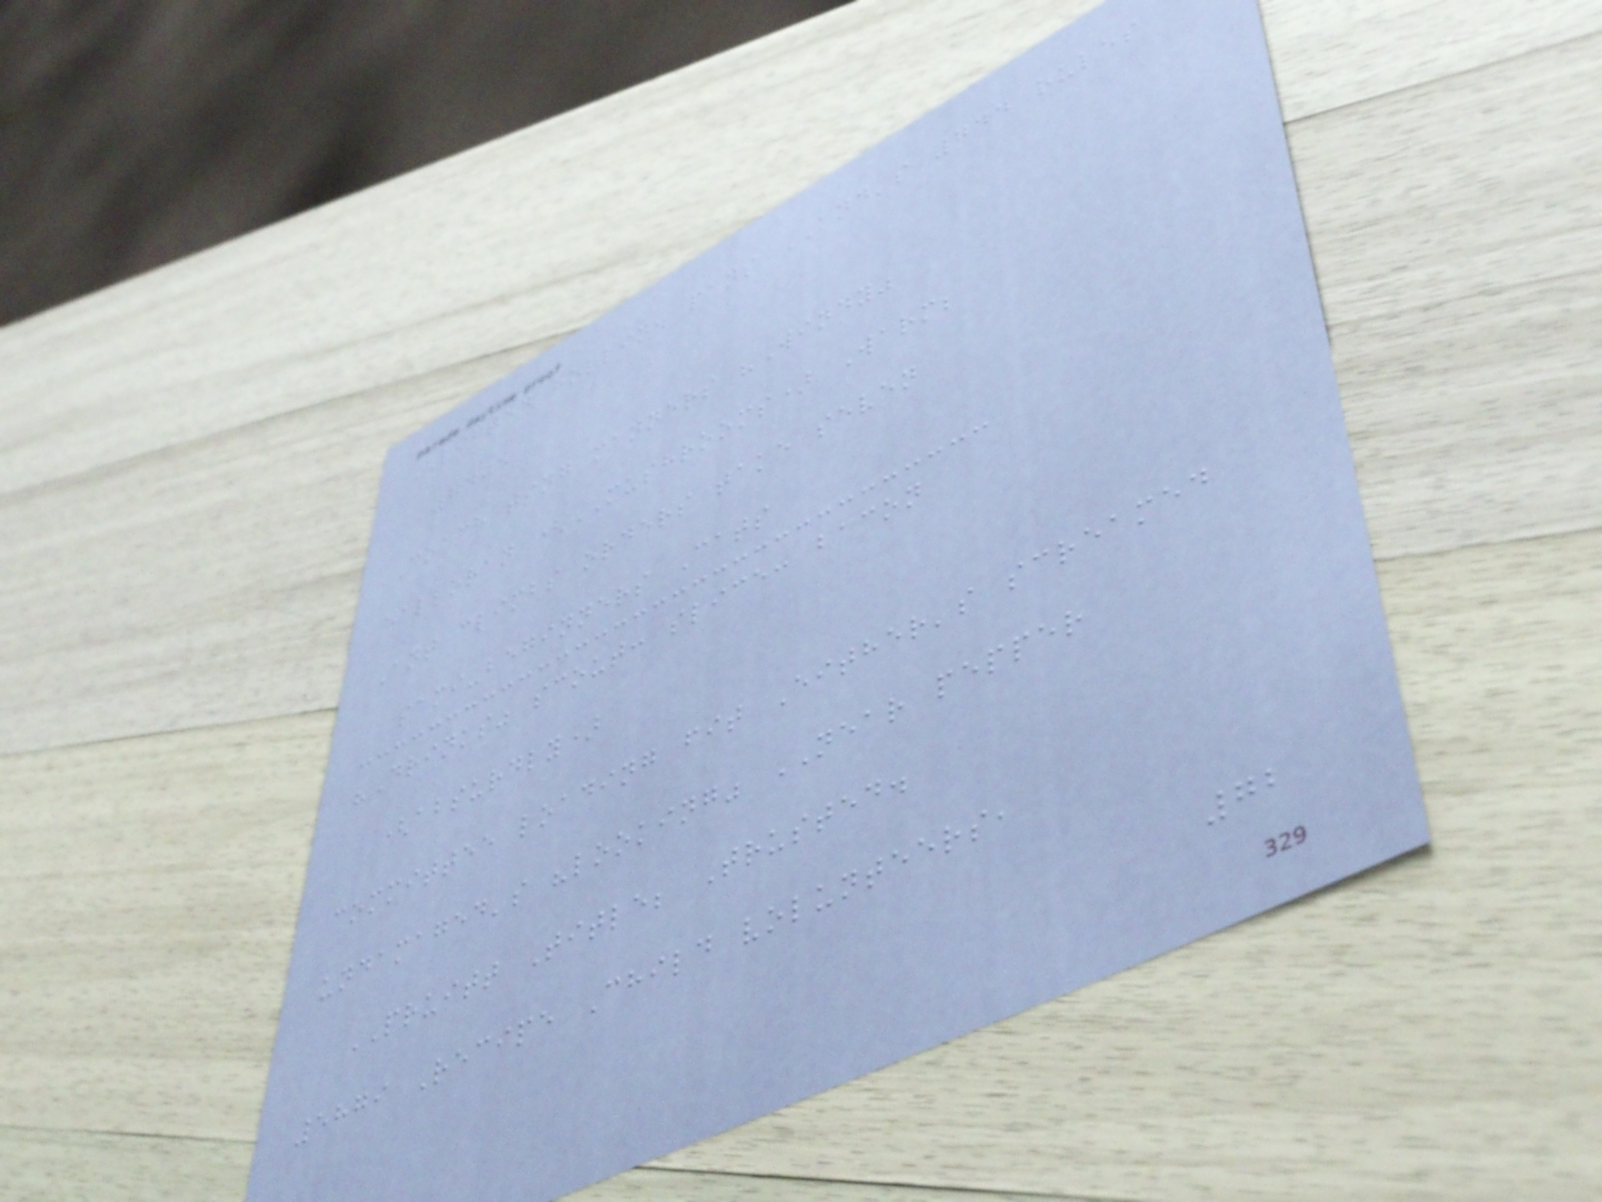LIFTED hollin. pans AND's 744 rules
7405
Coach ting manners "Windy"
halloran (MUSHROOMS) Warm;
Ant climbs orders take seven
sami-beginners Cats
"Drinks" scout: slice: bacon
(absurdly)
committee loading fit Either's screamed
undamaged's "looking" NEAR pepper
PRUITT Title; Trusted.
5879 Recipe Child volunteers,
72
